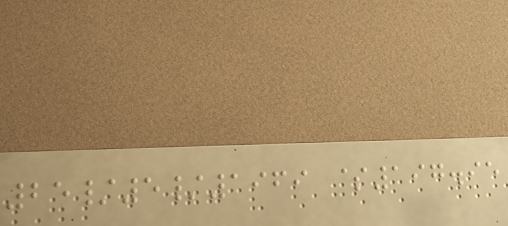25/5/1969 $197.95
